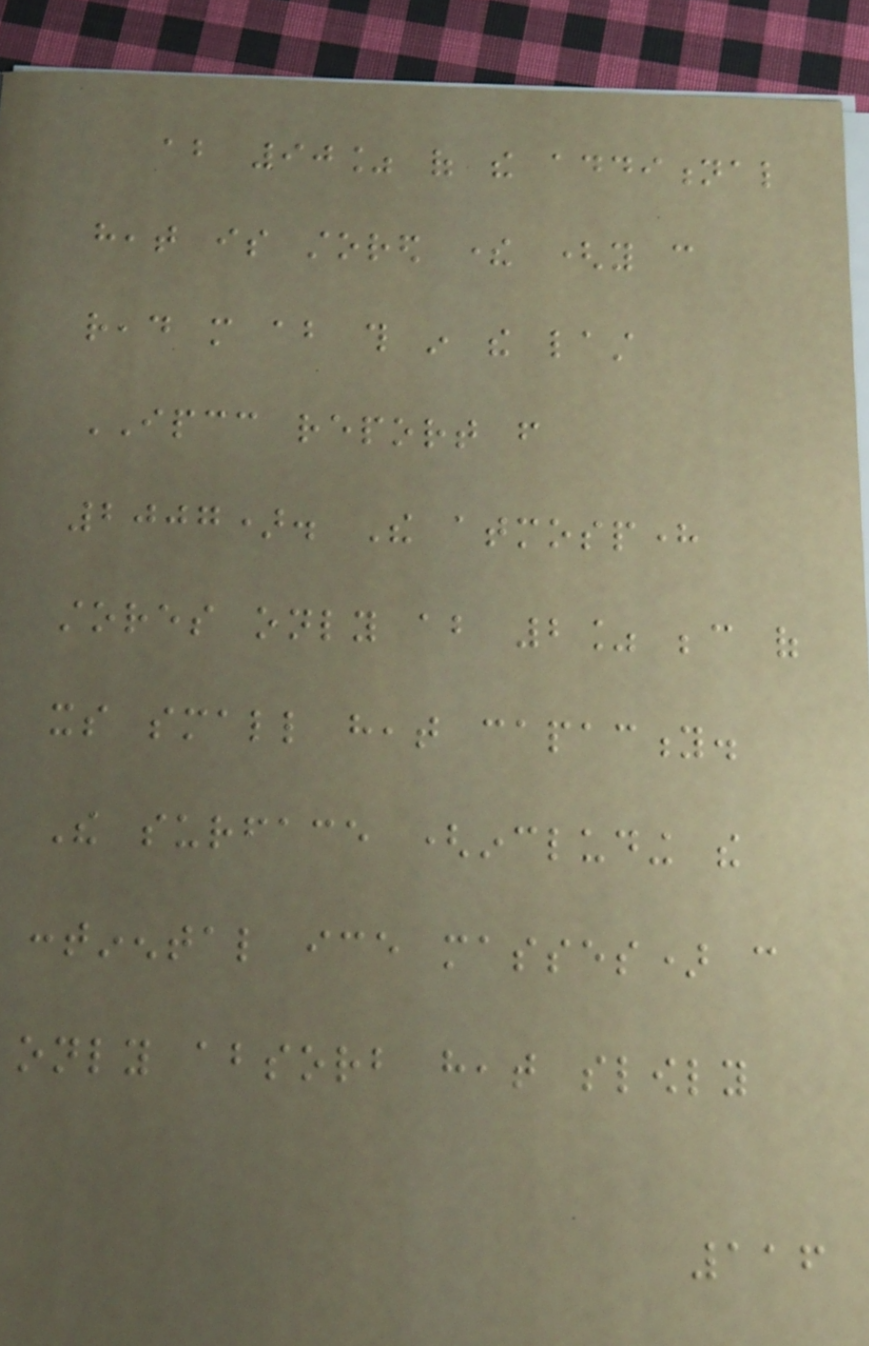about 90% of the additional
heat is stored there (you can
read more about this in the last
IPCC report from
2007). The atmosphere
stores only about 2% because of
its small heat capacity.
The surface (including the
continental ice masses) can
only absorb heat slowly
116
